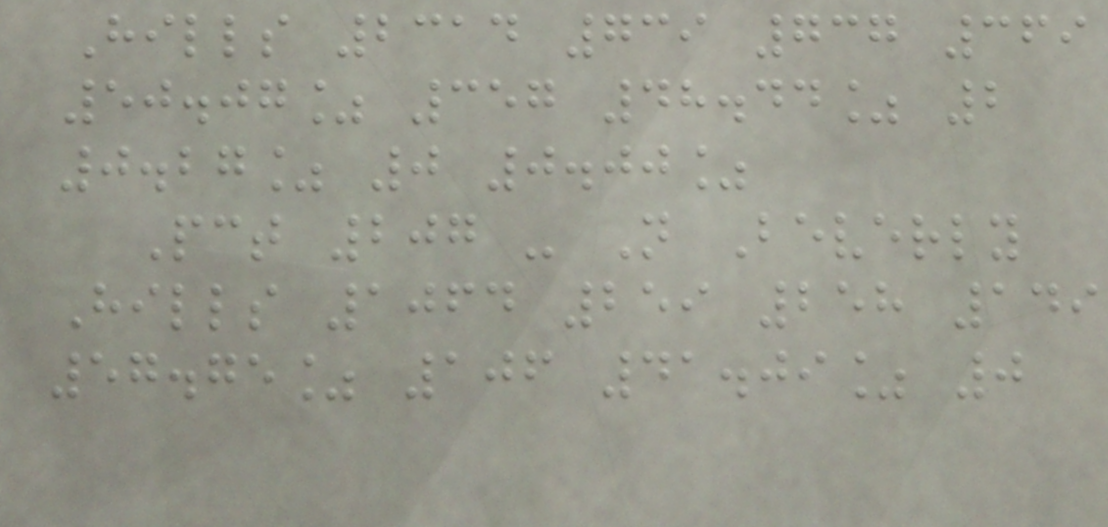Hills 2314 739 737 369
50.07% 357 48.44% 2
0.27% 0 0.00%
Pct 207 - N Beverly
Hills 1064 259 258 149
57.75% 106 41.09% 0
